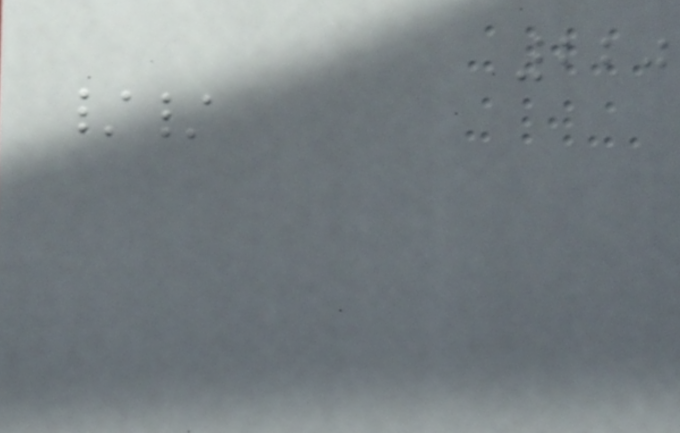220
//
